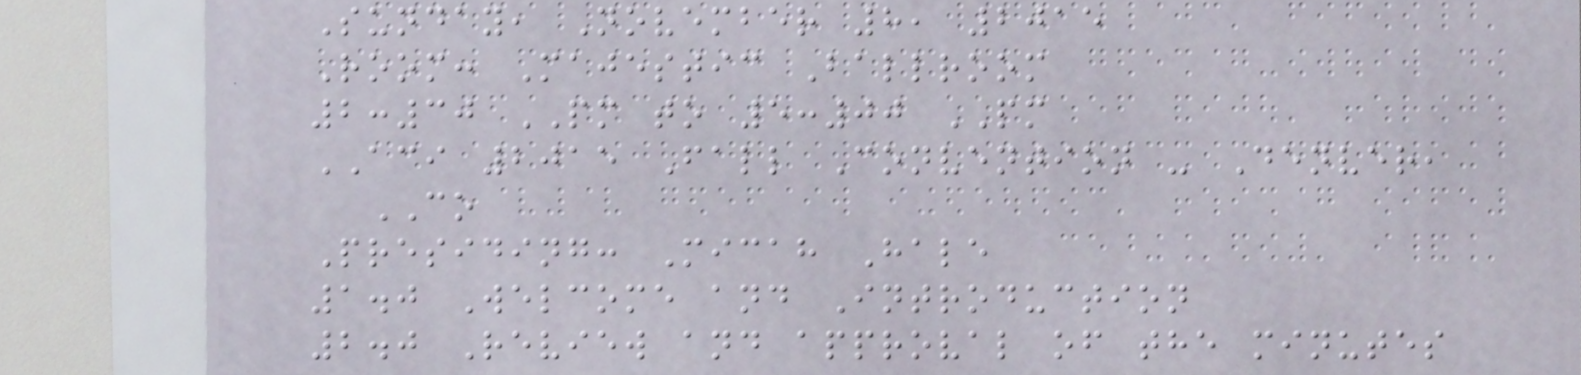Sunday, November 8, 2015
Room: Majestic Ballroom
2:30 PM to 5:00 PM
ACI 2015 Fall Convention - Denver,
CO
Presiding: Micah Hale
1.0 Welcome and Introduction
2.0 Review and approval of the minutes
